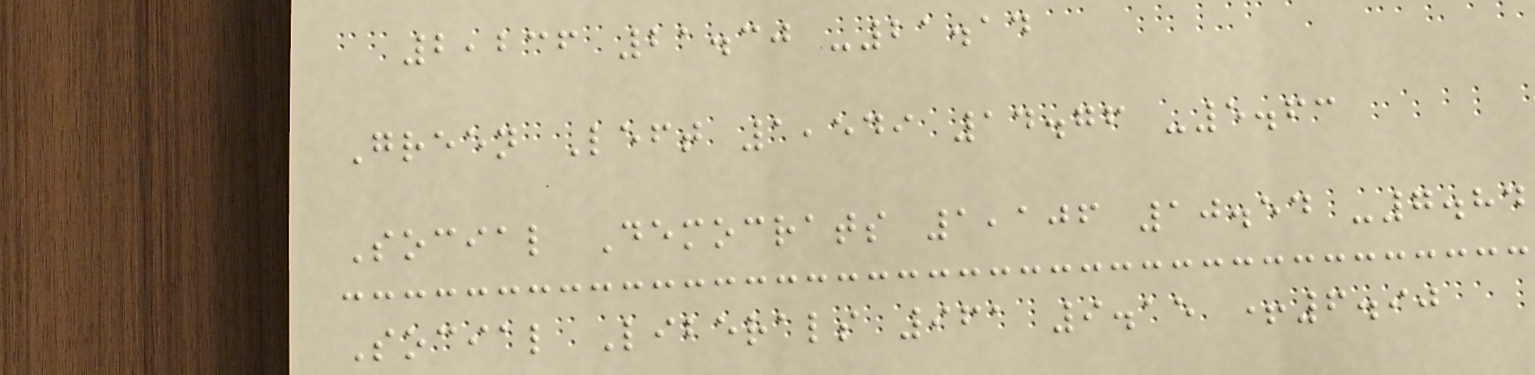2,236 21.30 -21.14
Green Left 1,549 14.76 -5.63
Social Democrats 1,106 10.54 -7.84
Social Liberals 961 9.15 +6.90
